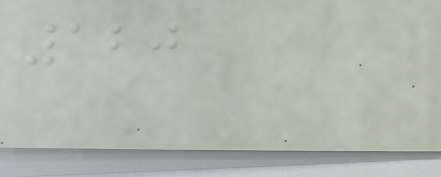120
